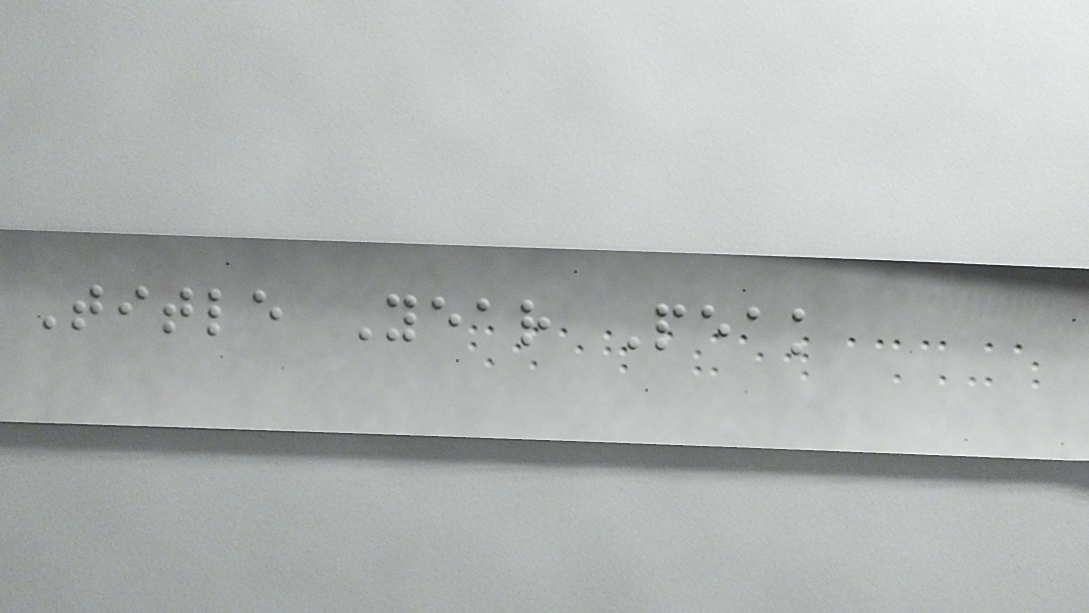Title Year Peak
